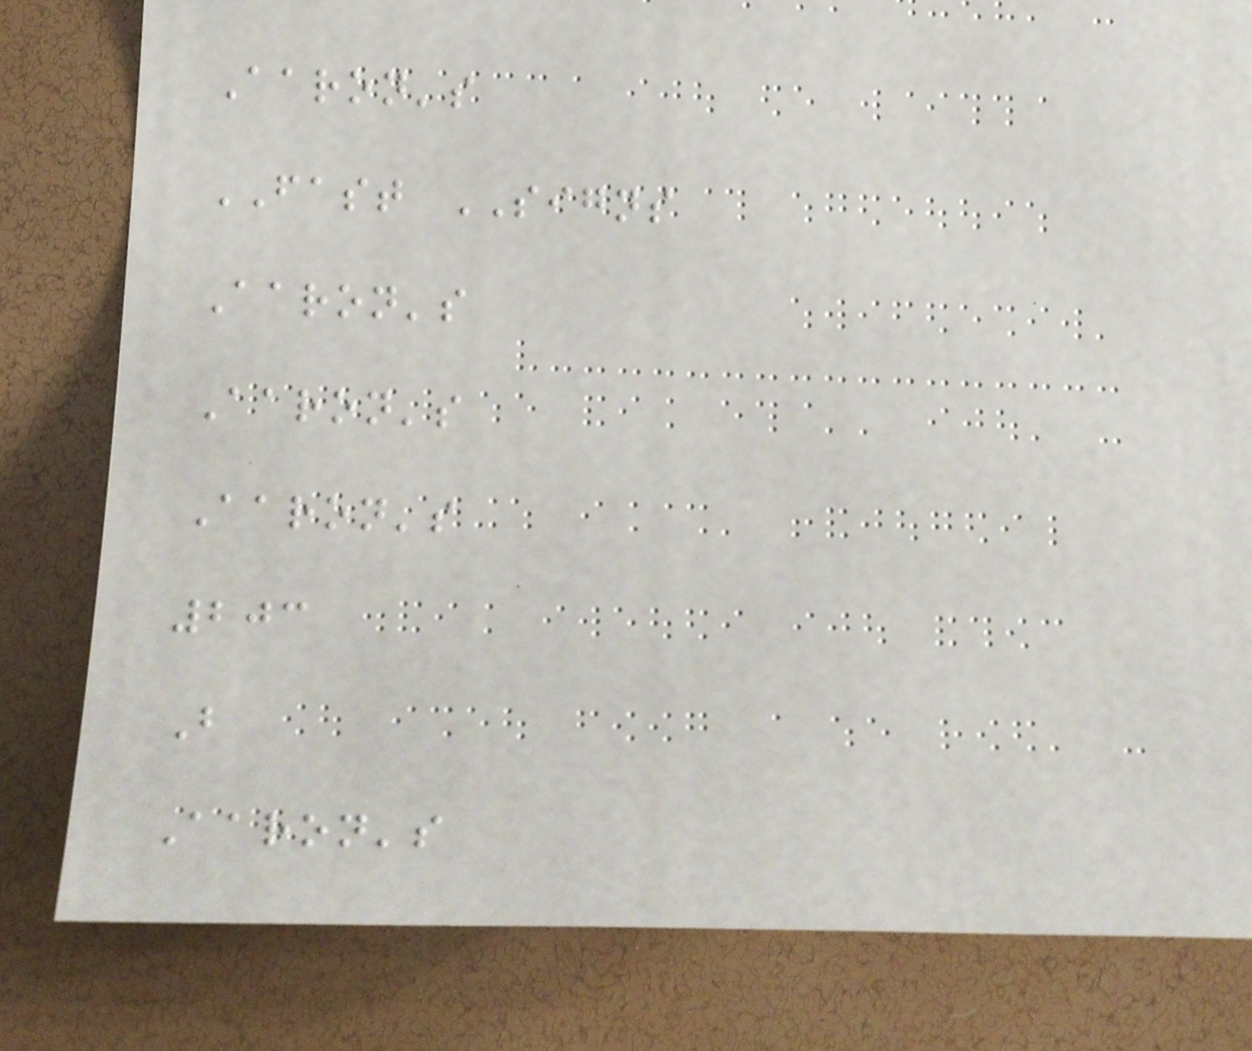Aaron's
FAST SIGNS
Aaron's
Aaron's
Aaron's
203
B
Aaron's
